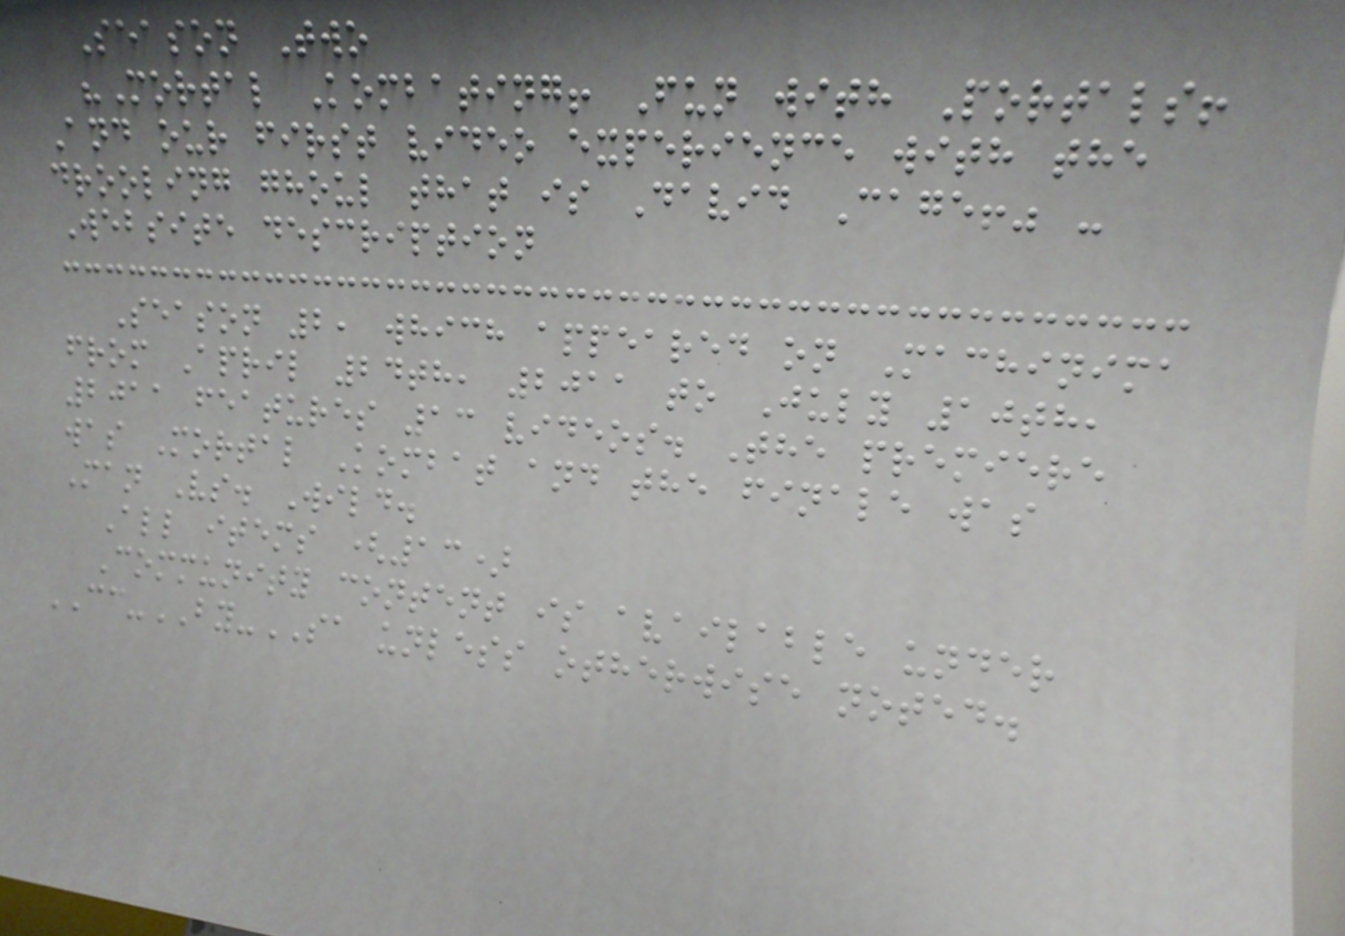Season Two
"Mortal Kombating! Fun with Portals!
And our first video experience with the
drooling ghoul that is David Cage!" -
Website description
Season 2, which appeared on Machinima
from April 24th, 2011 to July 10th,
2011 features 13 videos. The premiere
was Mortal Kombat and the finale was
Man Vs. Wild.
All items (13)
Community content is available under
CC-BY-SA unless otherwise noted.
